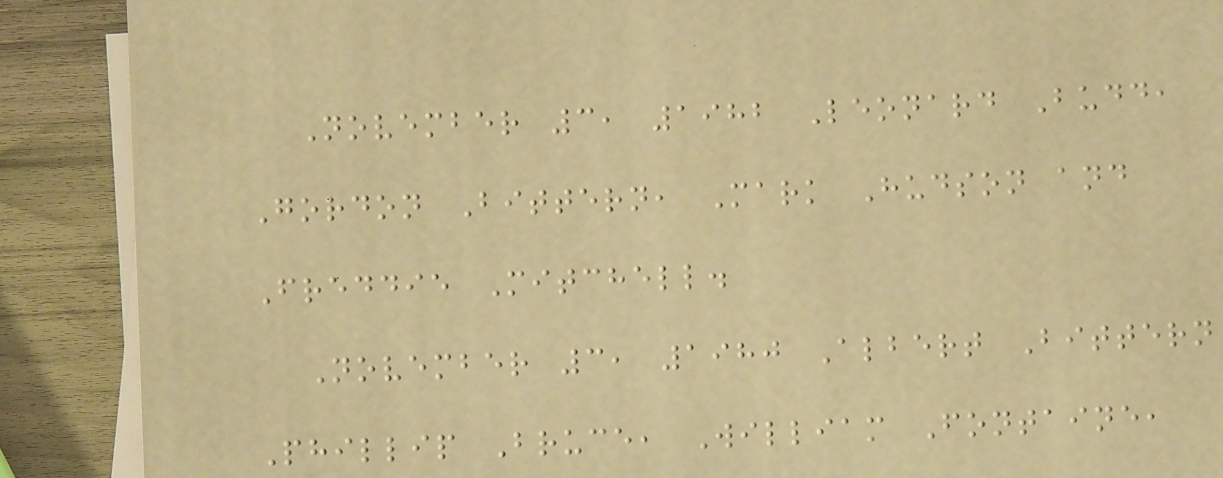November 3, 1982 Leonard Budd,
Gordon Bittern, Mark Hudson and
Freddie Mitchell.
November 3, 1980 Albert Bittern
Phillip Bruce, William Fontaine,
